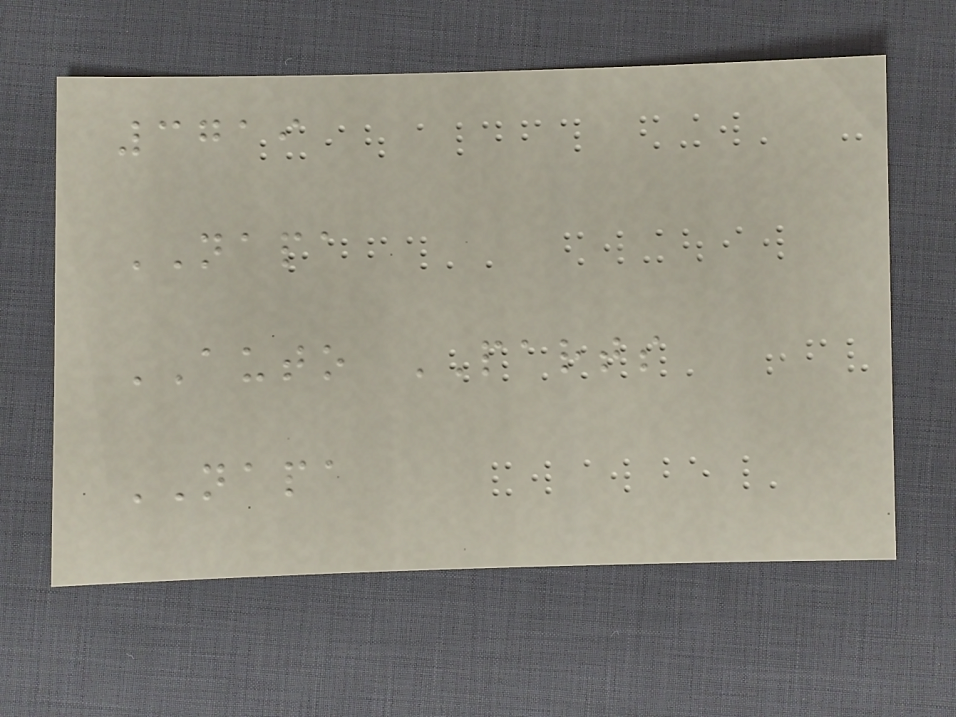3719
NAPA
AUTO PARTS
NAPA
